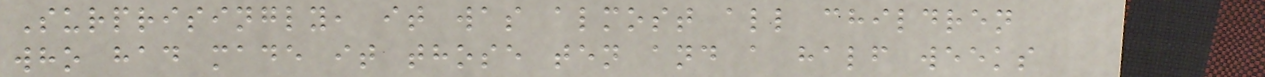Surprisingly, it was almost all children
who had made it those ten and a half weeks
